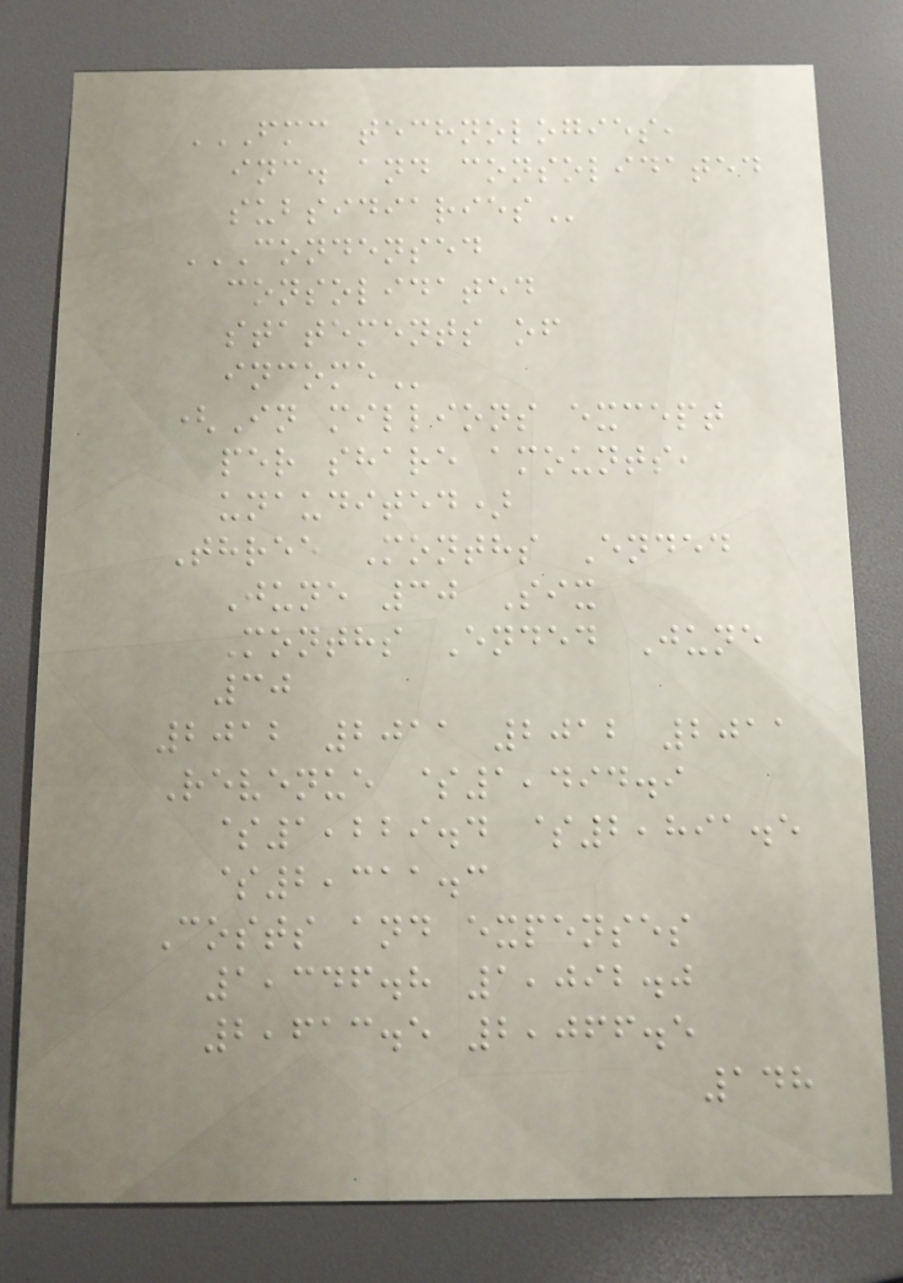FMC TECHNOLOGIES,
INC. AND CONSOLIDATED
SUBSIDIARIES
CONDENSED
CONSOLIDATED
STATEMENTS OF
INCOME
(In millions except
per share amounts,
unaudited)
Three Months Ended
June 30 Six
Months Ended June
30
2012 2011 2012 2011
Revenue $1,494.9
$1,229.4 $2,891.5
$2,311.3
Costs and expenses
1,346.8 1,092.0
2,613.5 2,066.5
148
